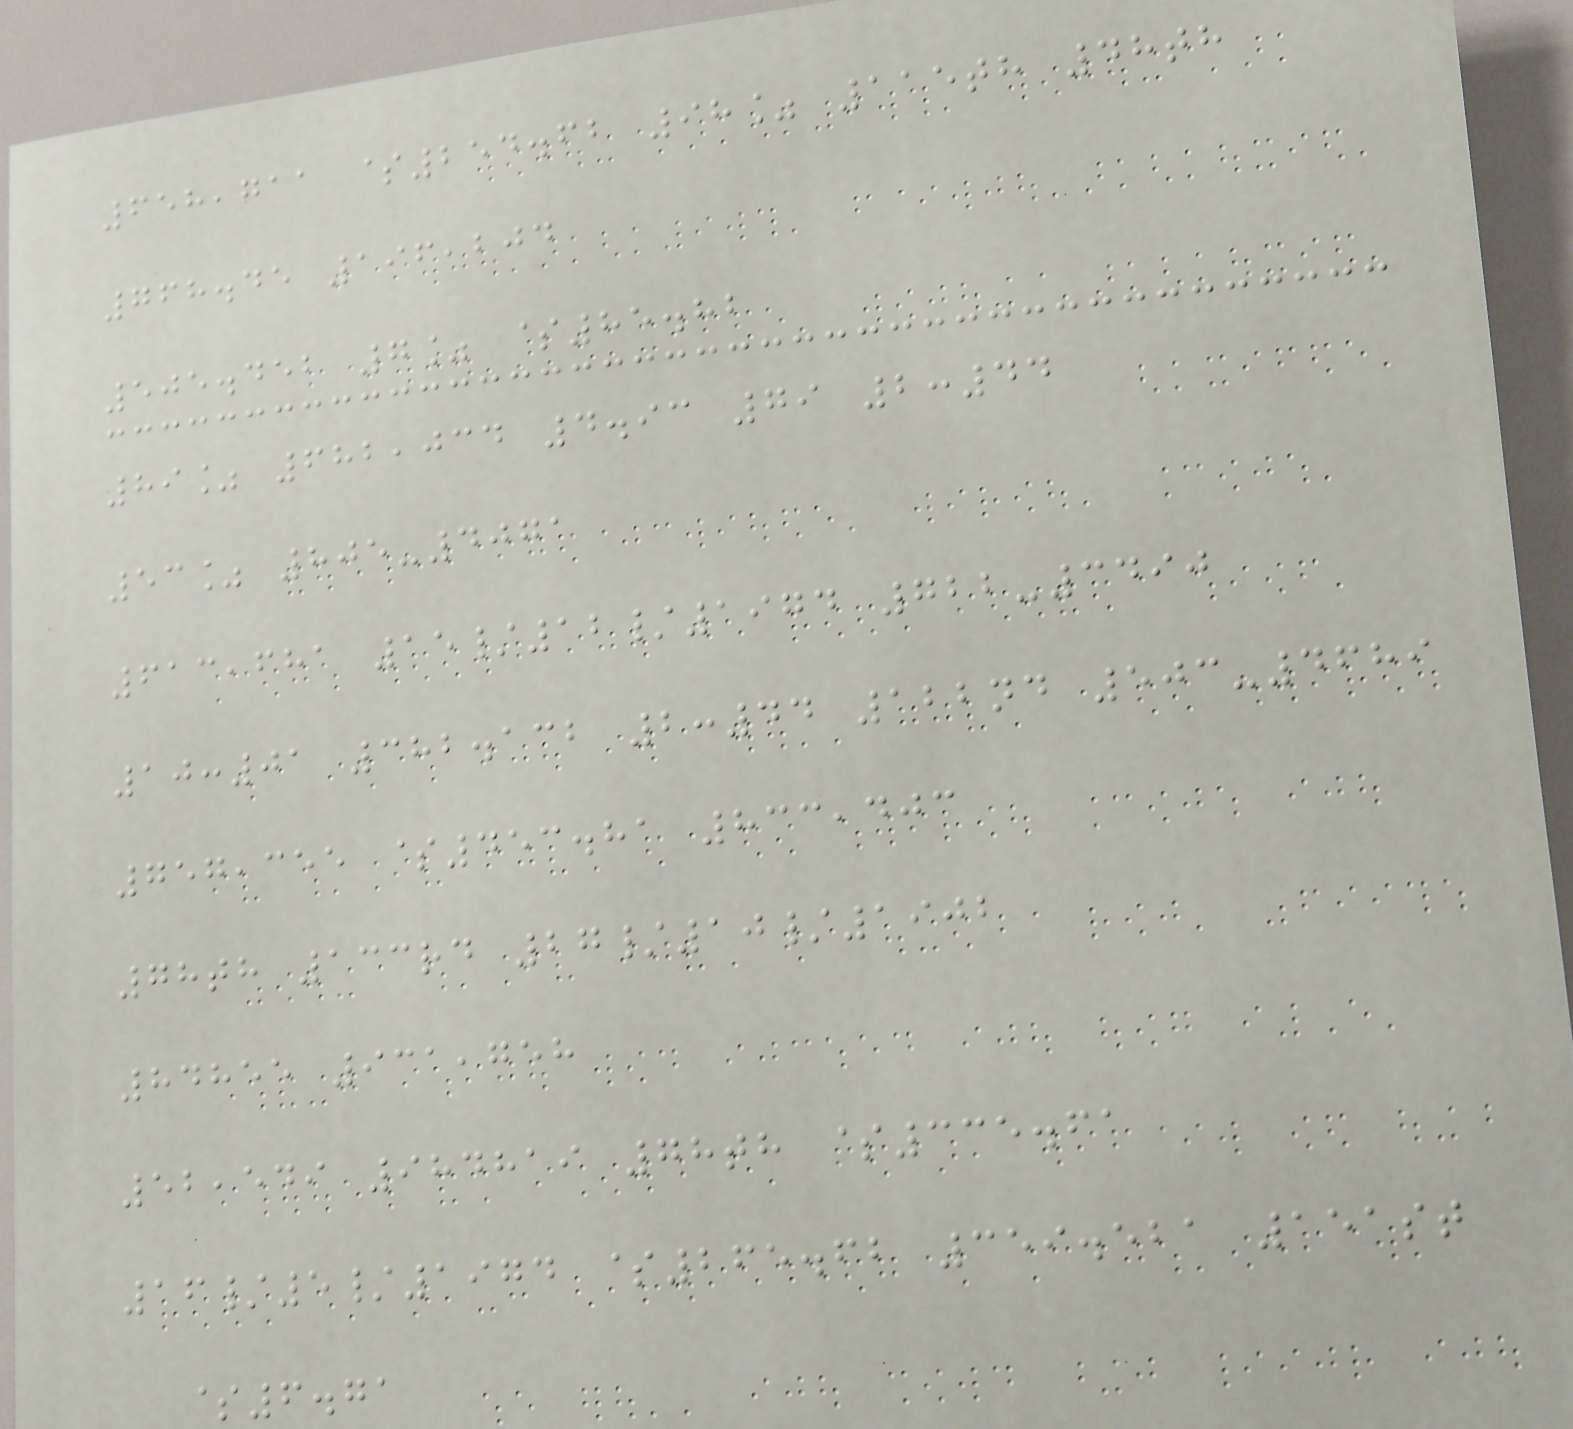658,711 $254.62 98% 115th 48th
768.45 196,204
505.452 7% $85.82
89% 682,034 4.93 79 2:44
53% 805-4071
613,681 15/12/1974 722-3490
10:01 382.132 2:44 122nd 503-4689
757,355 $453.81 833,403
78th 133rd 27/10/1902
84855 931,758
52,549 984819 78th $335.61
16/5/1974 $265.62 359.521 151st
$6.71
